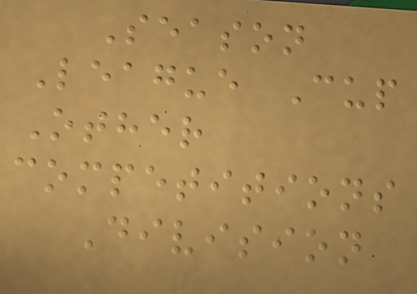Season
League Cup
Other
competitions
Division
